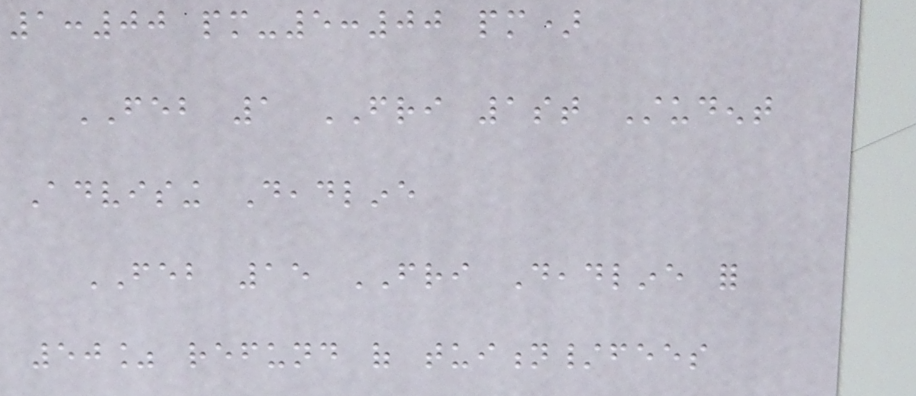1:00 pm-5:00 pm)
FEB 1 FRI 1st Student
Advising Deadline
FEB 15 FRI Deadline for
50% refund of tuition/fees
